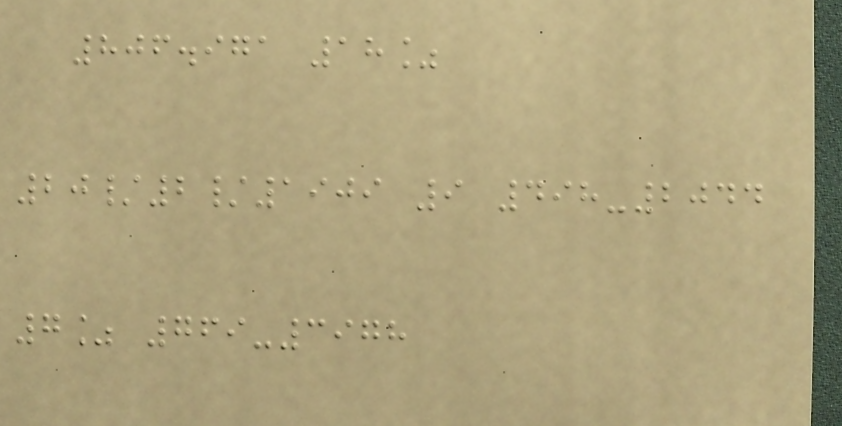806.971 18%
20/2/1909 9 498-2044
7% 769-3978
